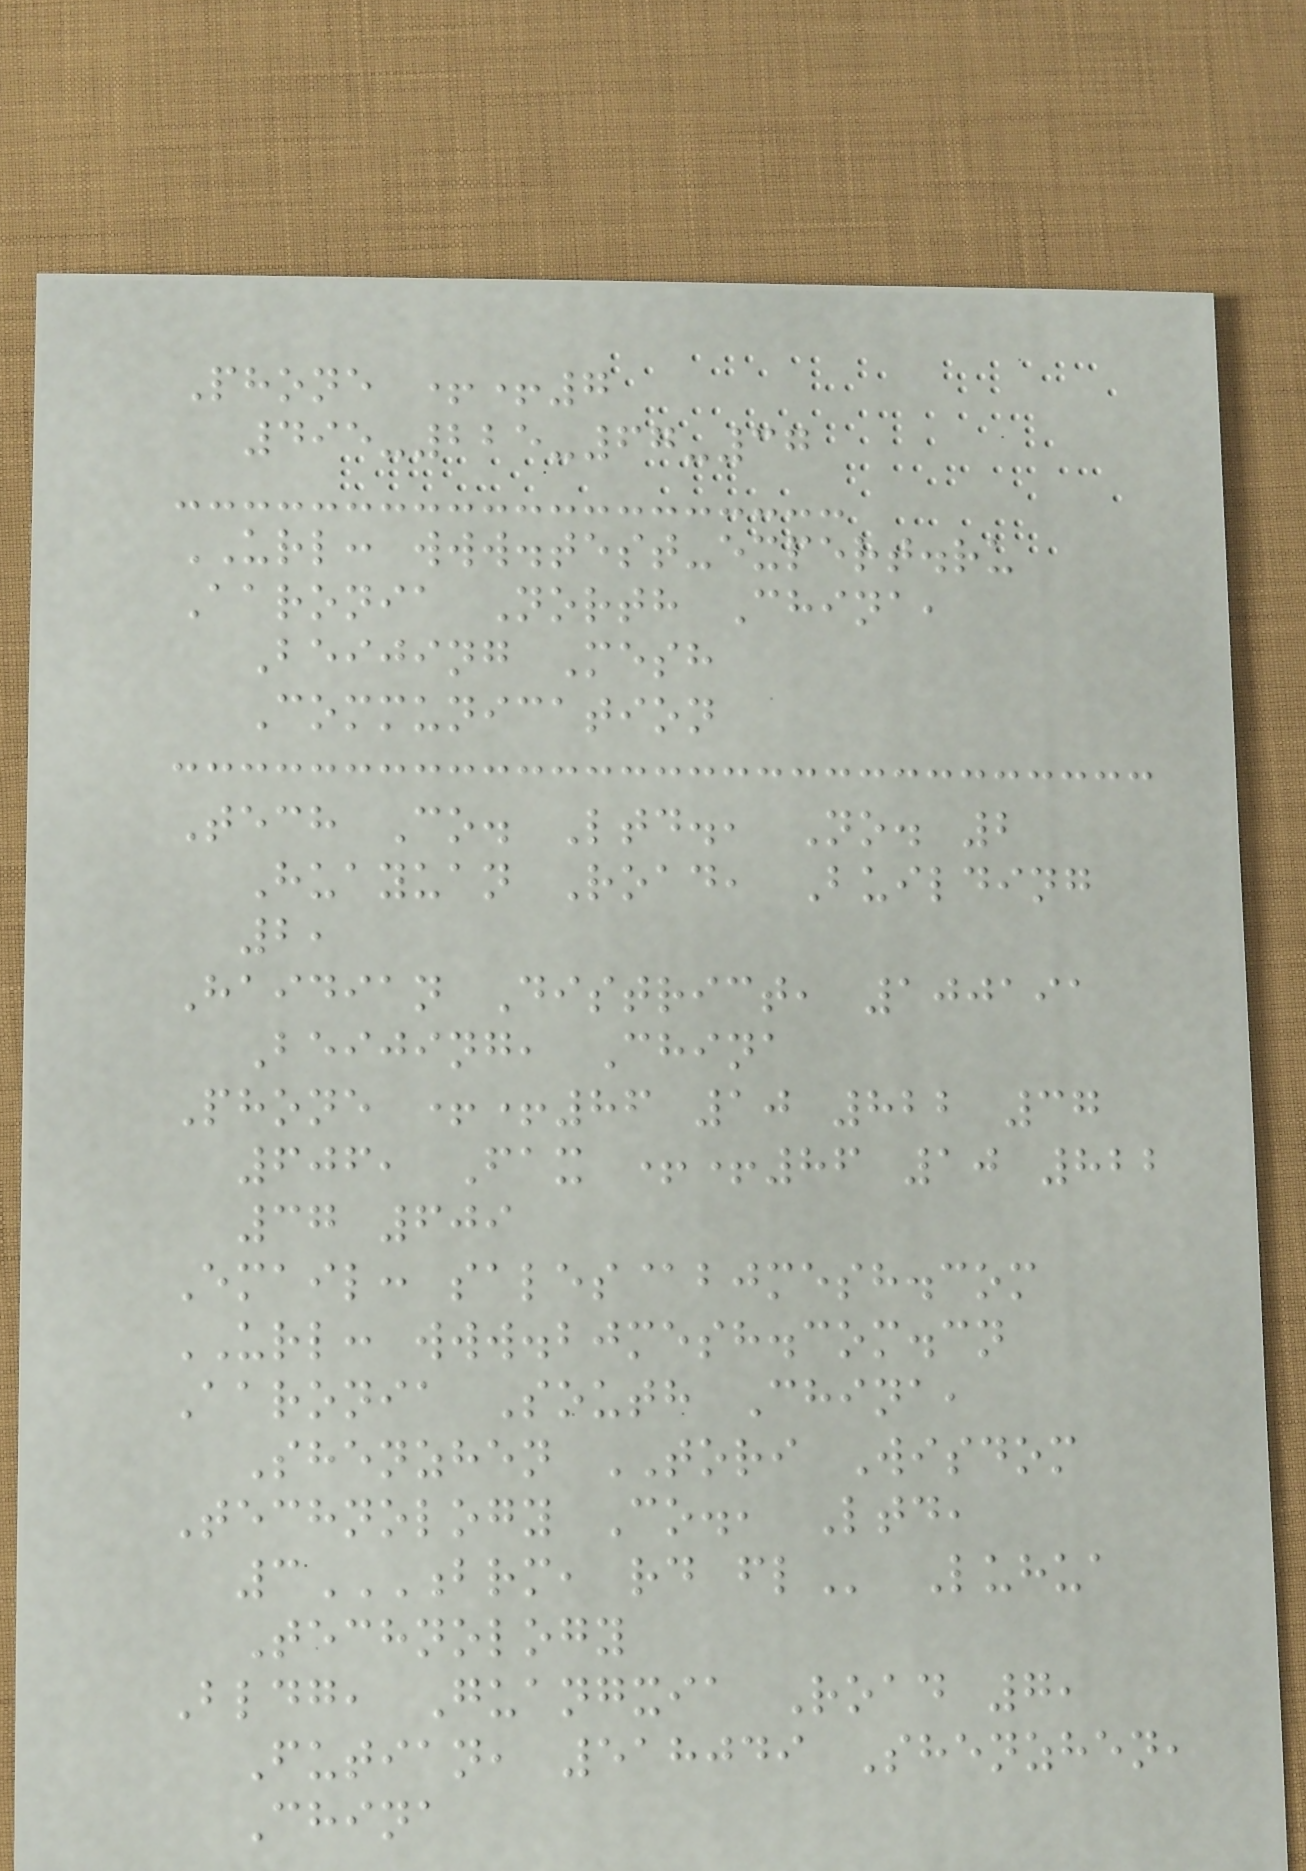Phone ++7
495-225-67-37
URL: www.test-expert.ru
Aaronia North China,
Beijing Mesh
Communication
Tech Co. Ltd., No. 2
Huayuan Road, Building
2,
Haidian District, 100191
Beijing, China
Phone ++86 10 822 37
606, Fax ++86 10 822
37 609
Email: sales@bjmesh.com
URL: www.bjmesh.com.cn
Aaronia South China,
Shenzhen TORI Wisdom
Technology Co., Ltd,
3BRM, RD FL Luhua
Technology
Bldg, Guangxia Road 7,
Futian, 518049 Shenzhen,
China
